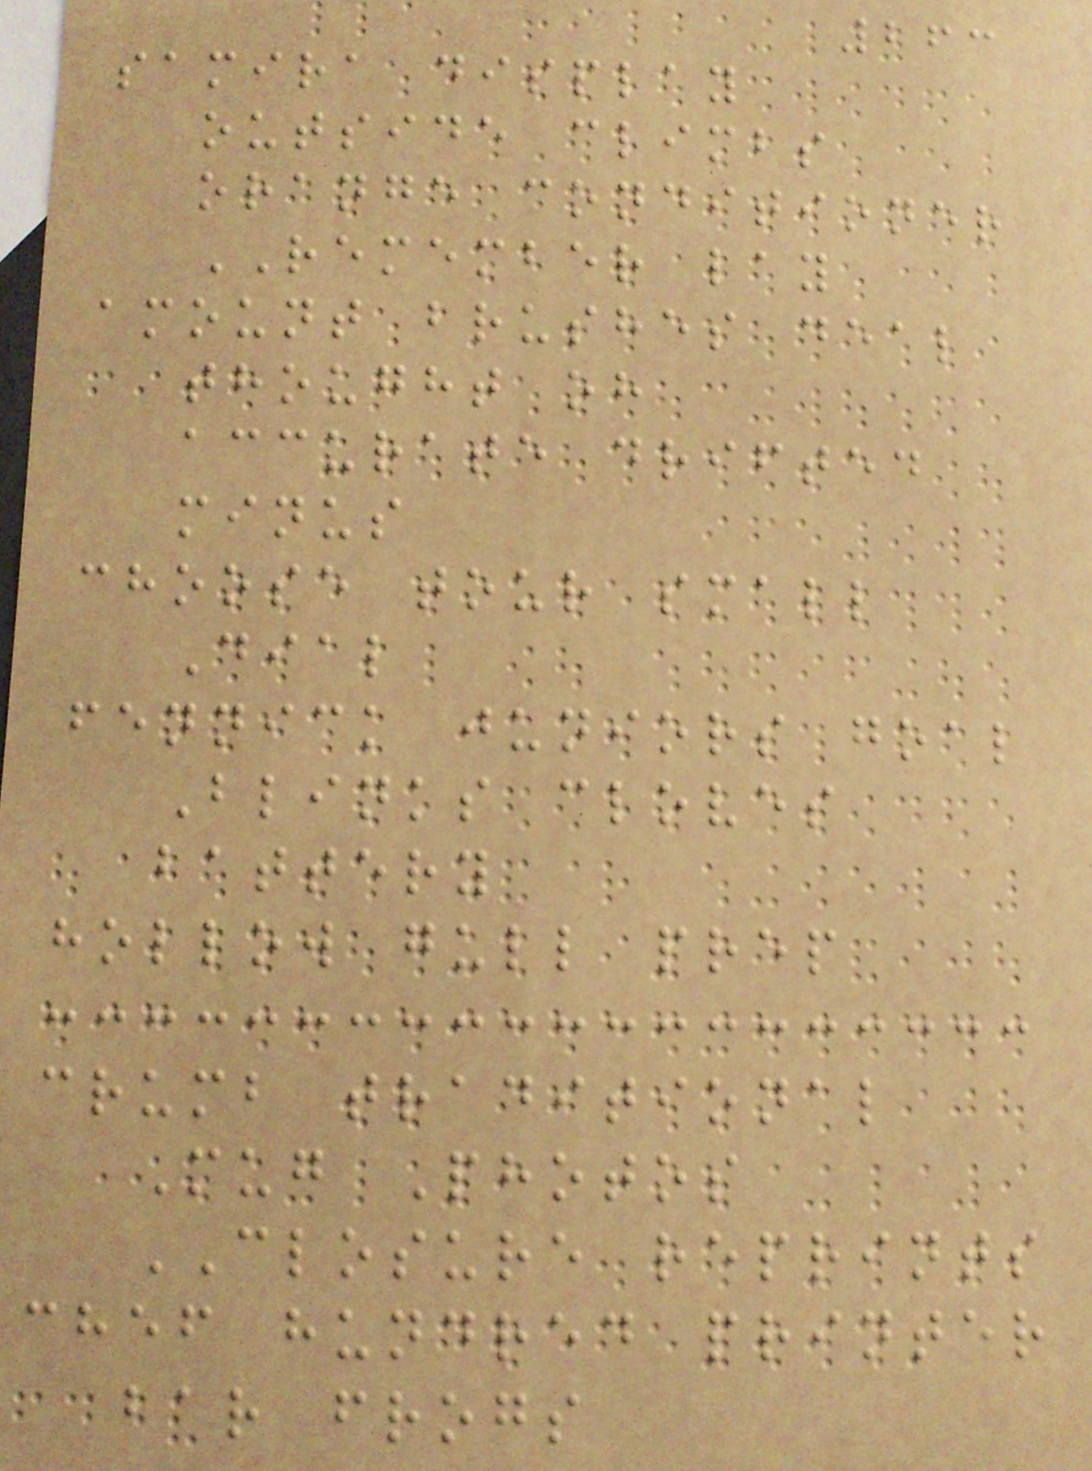263
samira display
outside climbs
orange conditioner
REMEMBER lay
amount brushes deal
thought oh
accurate drifted
minus
choose tour small
Dial
fennick juniors goal
Blinks cloves
battery
hollow gull prep
crumb traditional
Mug Photos
CLOSURE reprints
chef hundred printer
bar frogs
